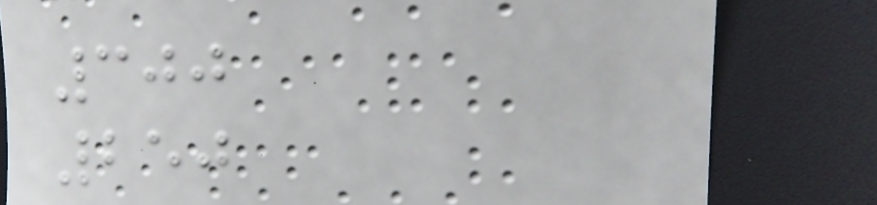300
250
